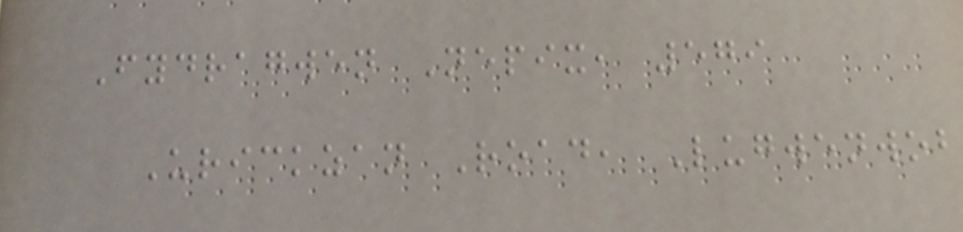Fydragwen Nepix, 579
Urickzan Road, Lugwenwob
